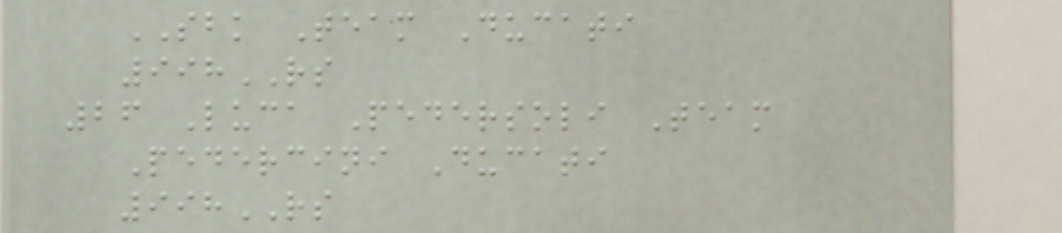SBK Team Ducati
998RS
26 Luca Pedersoli Team
Pedercini Ducati
998RS
